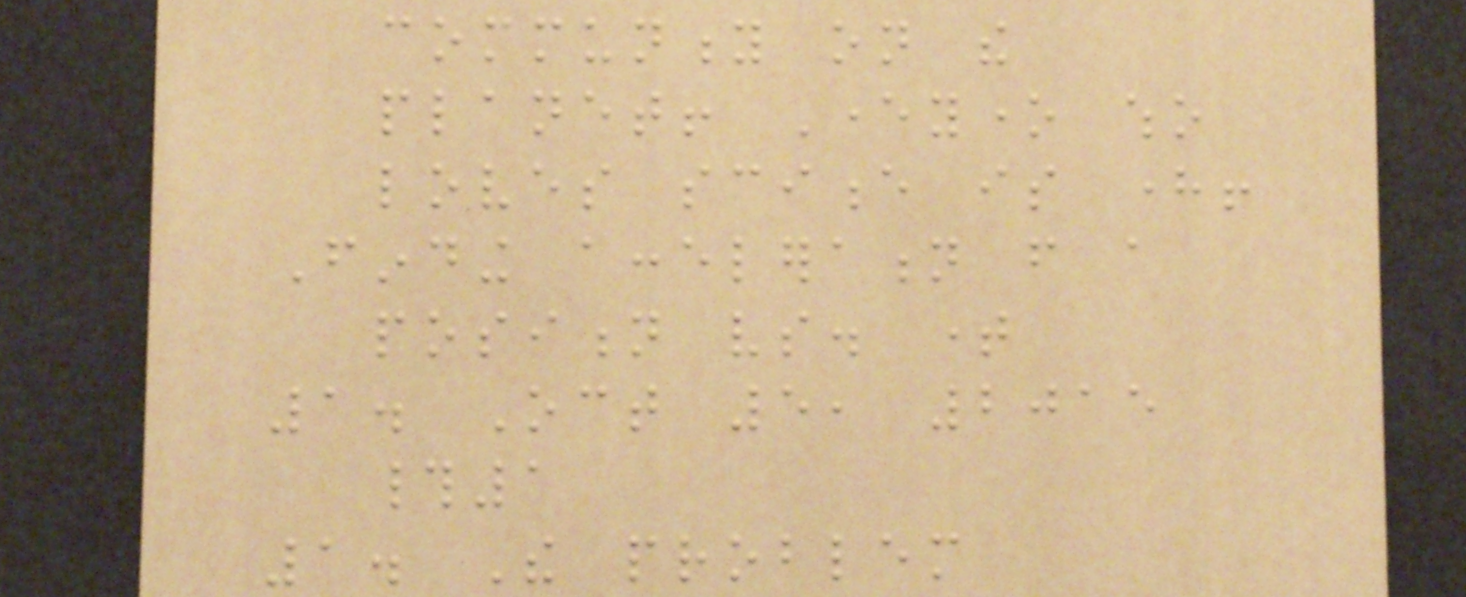community on the
planet! Everyone who
loves science is here!
Finding acceleration from a
position vs. time
1. Oct 5, 2015
#1
1. The problem
